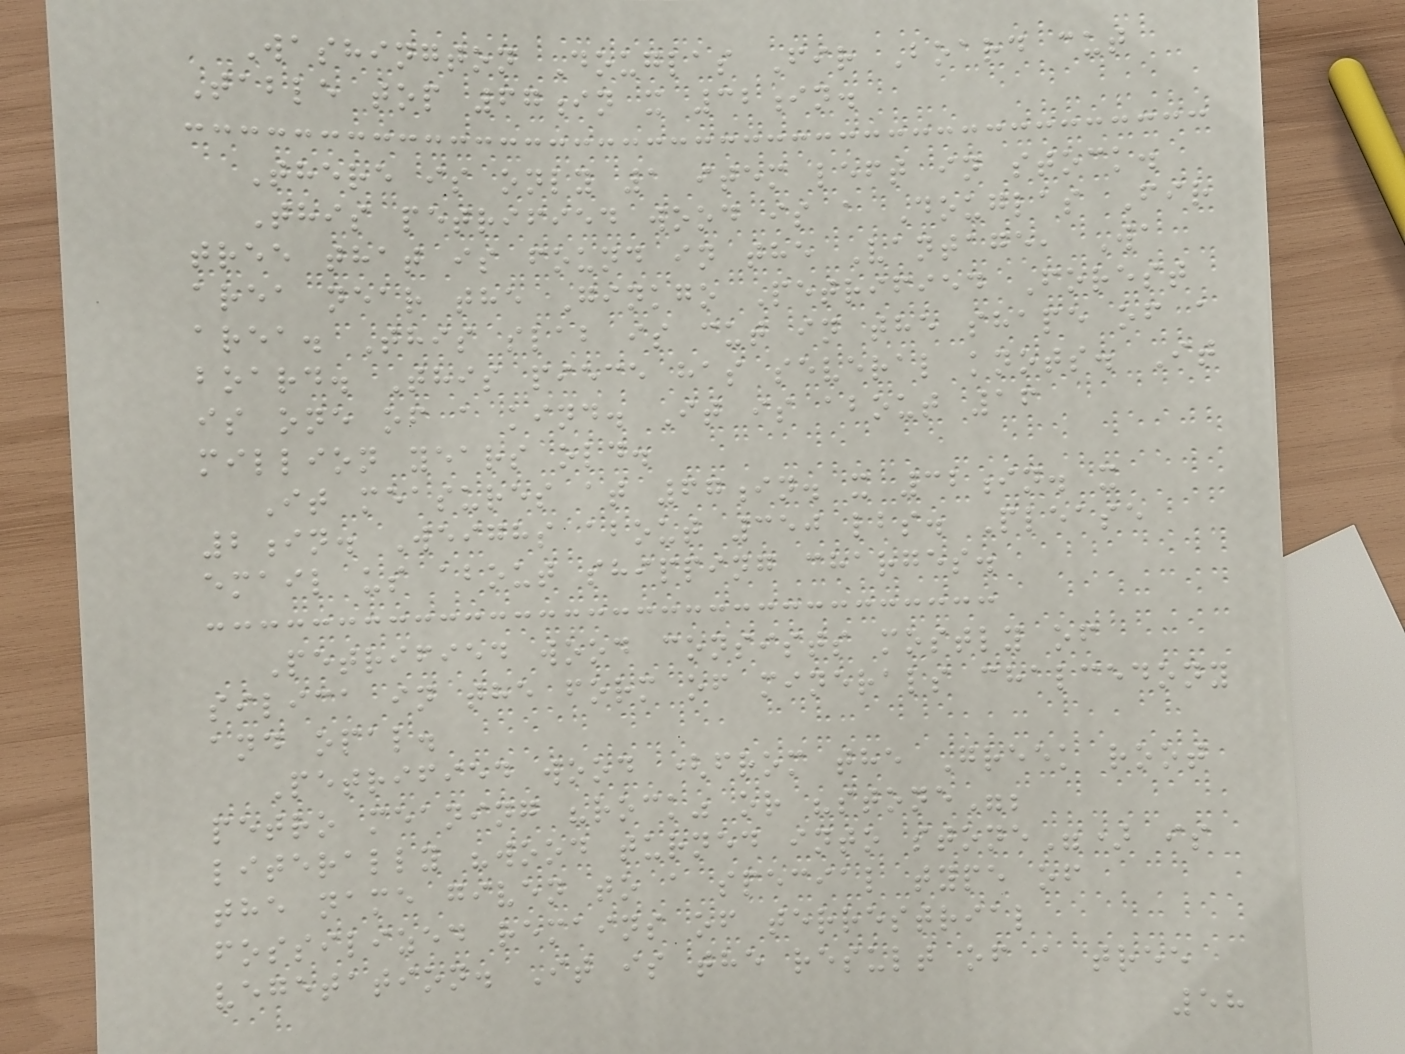Washington Douglas Fir Board cut
Table top 67in x 32in.
There is only 1 item left in stock.
This petrified wood is a Douglas Fir
tree that is found in the Vantage, Wa
area near the Ginkgo Petrified Forest
area. This slab is cut in the shape of a
board. This piece has several knots. It
is one of a kind. It is about 16
million years old.
It measures at 67in. x 32in. x
2in. Weighs about 350 lbs. Please
email us about shipping charges.
Petrified wood consists mostly of
silica in the form of minerals chalcedony
and opal.
Petrified wood (from the Greek root
petro meaning "rock" or "stone";
literally "wood turned into stone") is
the name given to a special type of
fossilized remains of terrestrial
vegetation. It is the result of a tree
58
